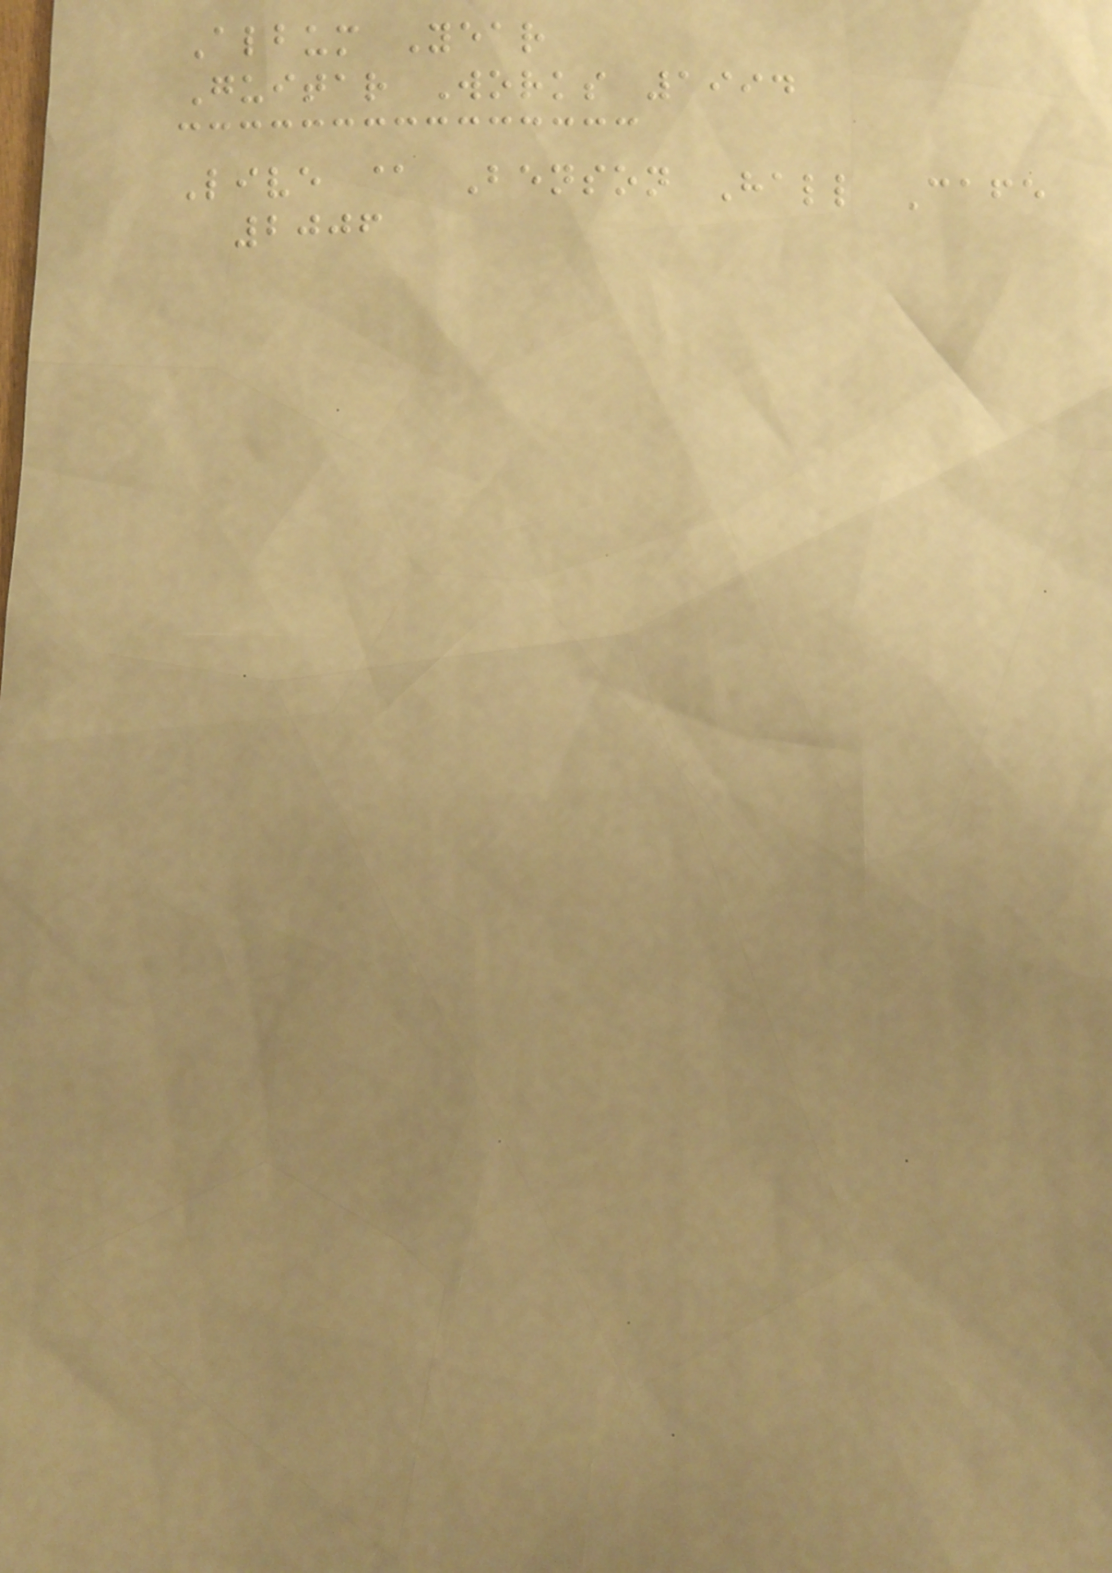Album Year
Guitar Works 1994
Live @ Benson Hall Cafe
2006
